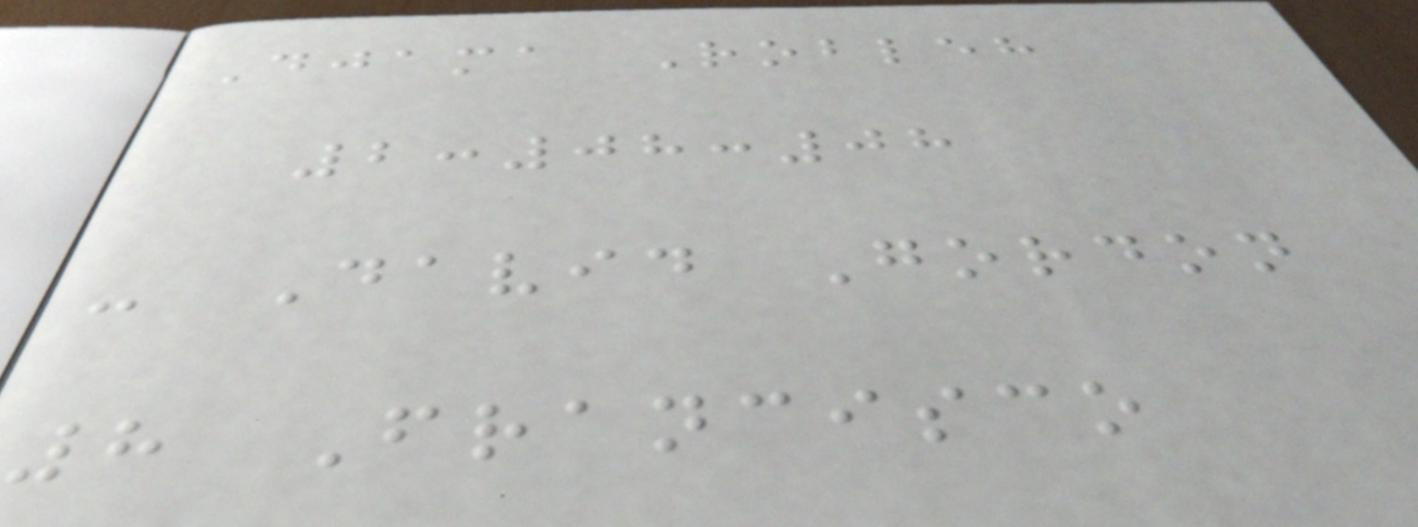Djama Robleh
2:08:08
- David Gordon
8 Francisco
